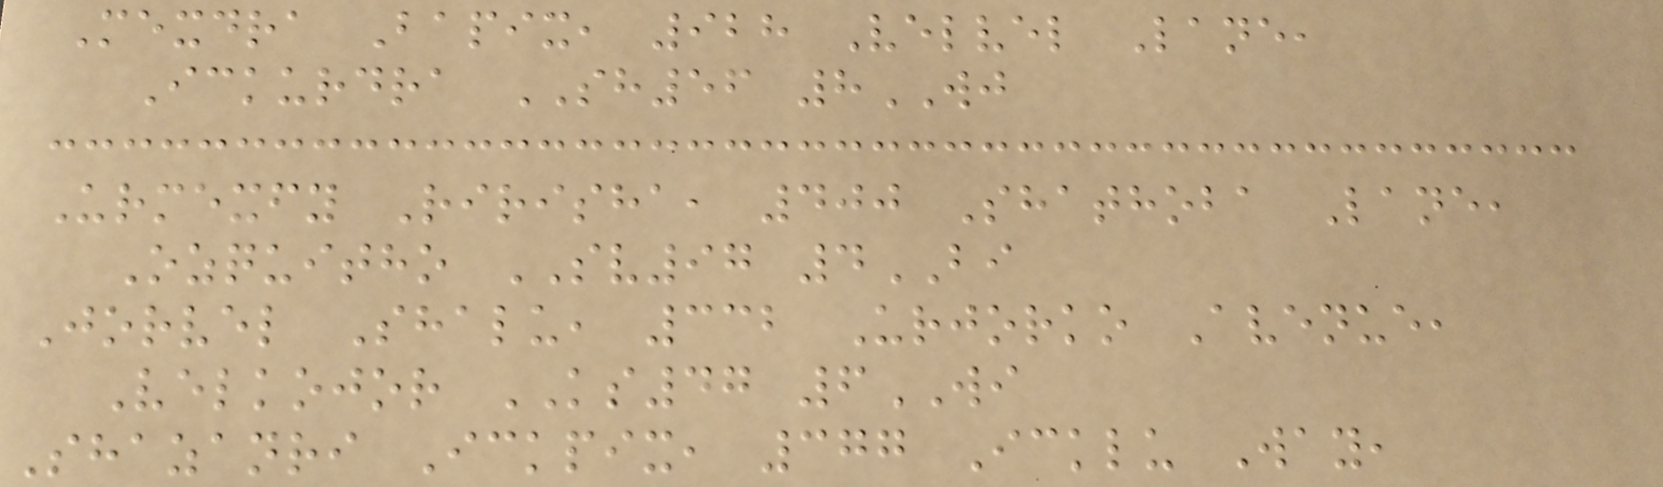Mexdra Bapix, 928 Velvel Lane,
Ickurdra SH56 8WJ
Urmexfy Ririsha, 400 Shathoba Lane,
Ozquitho SV97 4BI
Jorvel Shalu, 332 Urjorko Avenue,
Velkojor KS47 6WI
Shazanri Ickpix, 377 Icklu Way,
